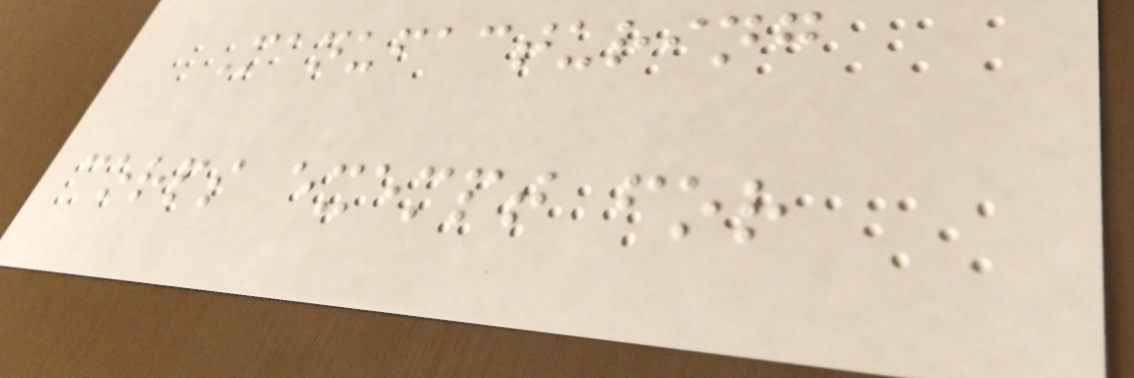Manufacturing
corps exempt for
